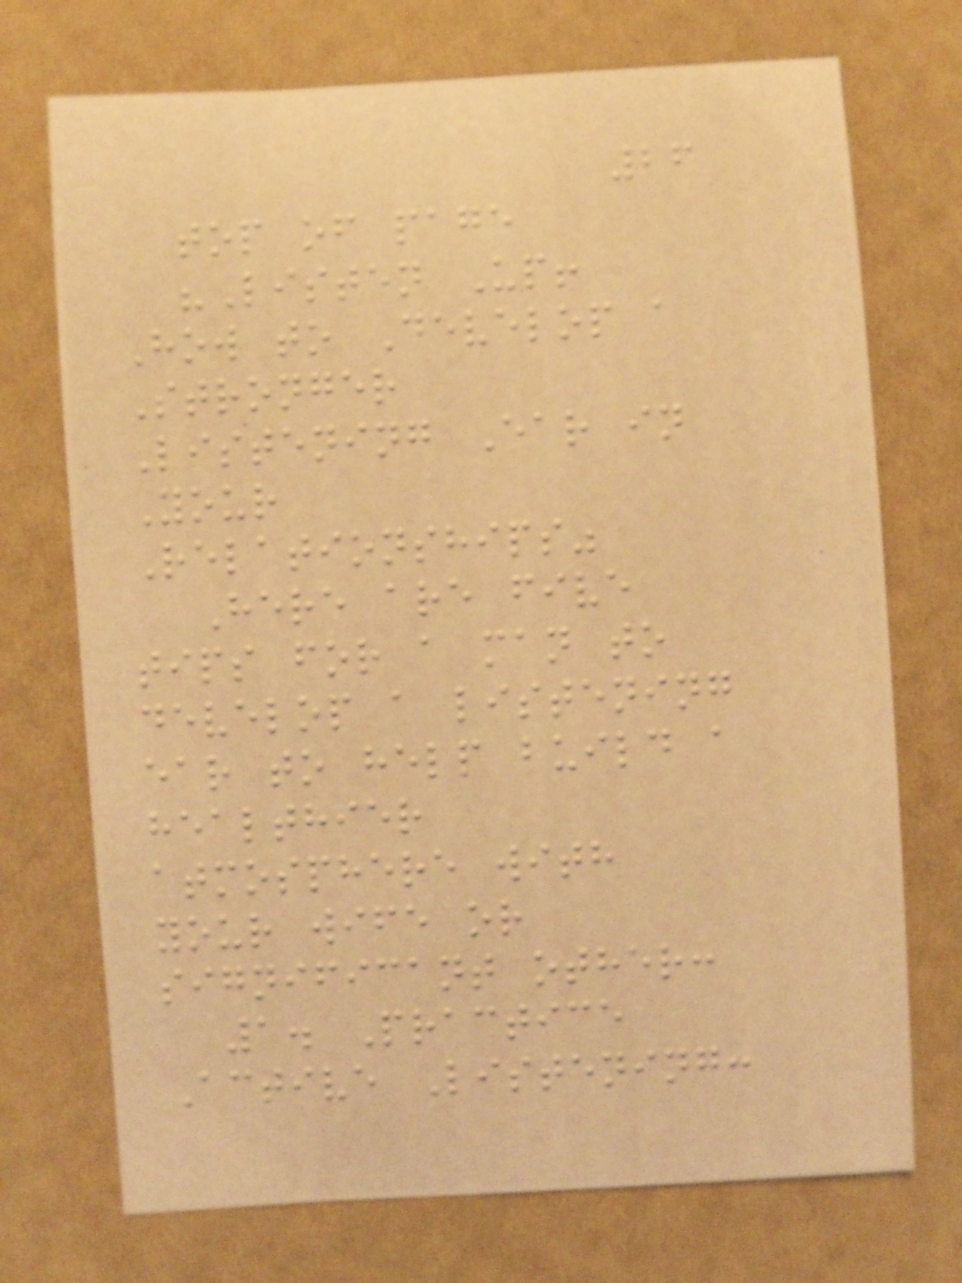26
top of page
"Listen Up!
How to Develop a
Stronger
Listening Ear in
Your
Relationships"
Here are five
tips for a man to
develop a listening
ear to help build a
healthier
atmosphere with
your wife or
significant other:
1. Practice
Active Listening:
